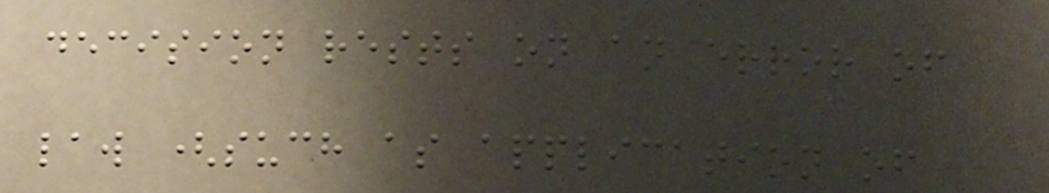decision rests on an error of
law (such as application of
